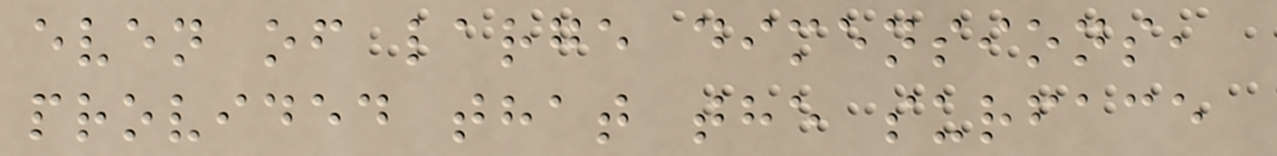even of large dimensions,
provided that the surface
